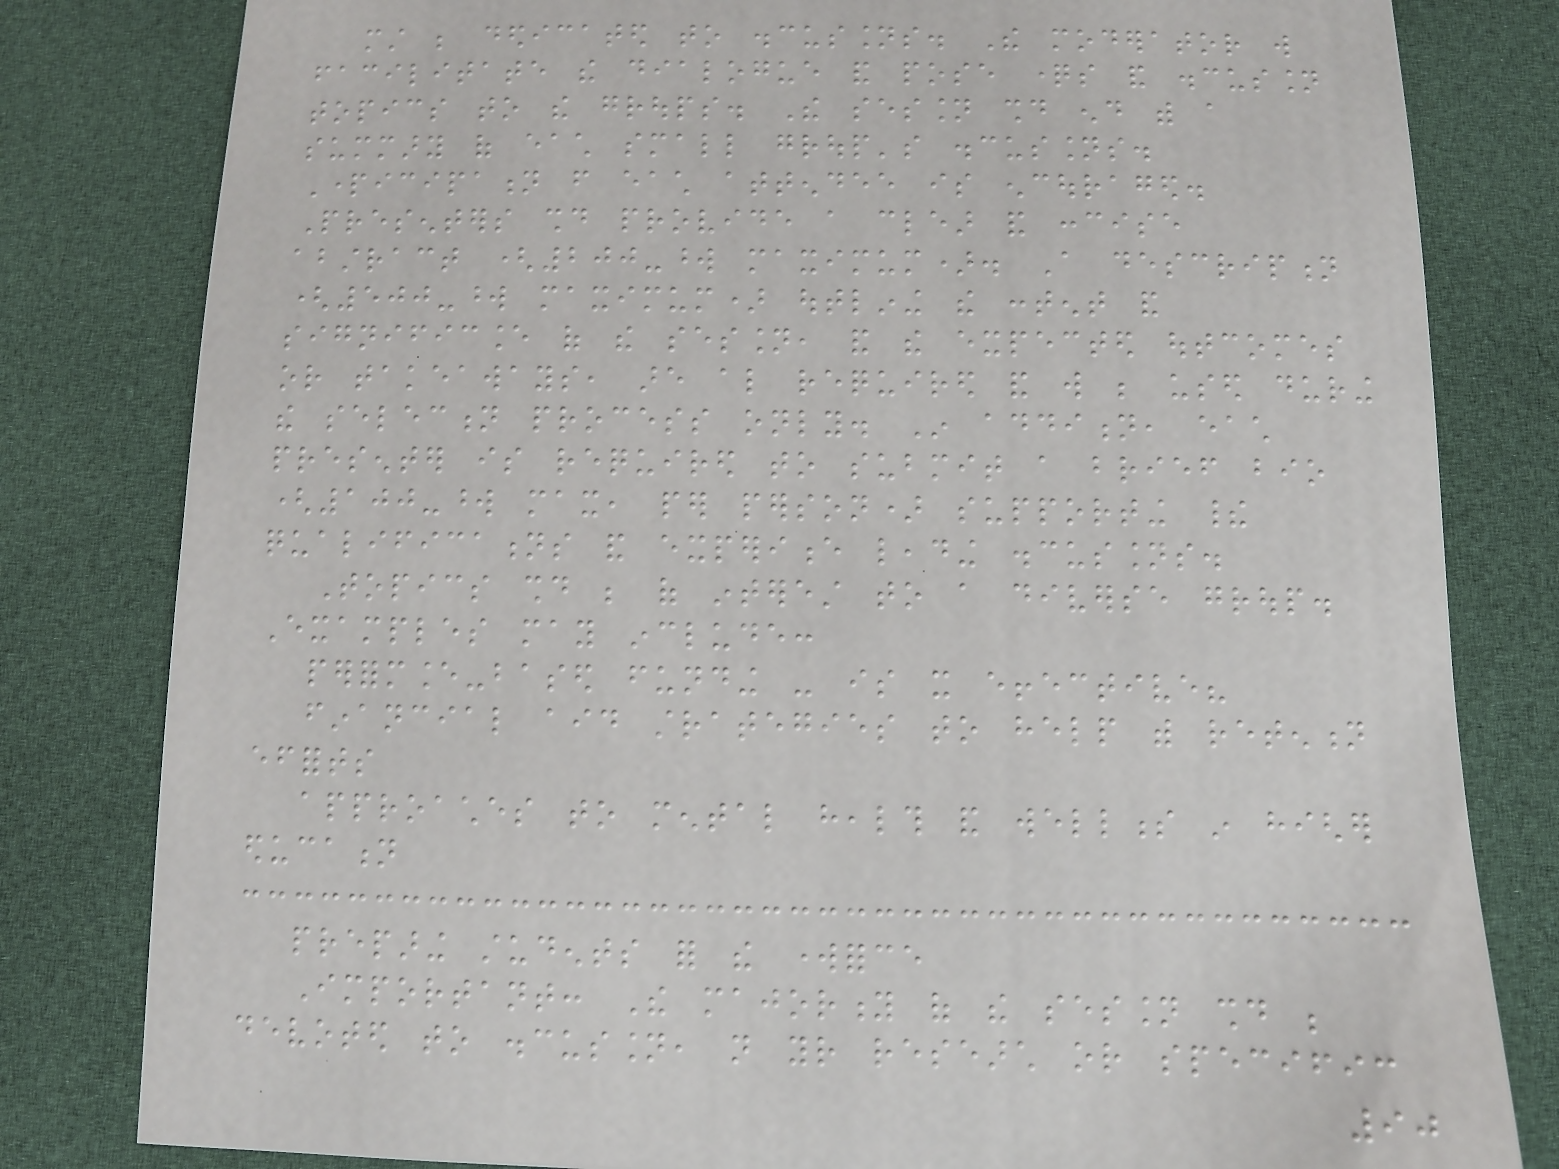must be dedicated to discussions. The moderator will
facilitate the dialogue and pose questions and discussion
topics to the groups. The session should end with a
summary of each small group's discussions.
Participation from each attendee is encouraged.
Presenters should provide a clear and concise
abstract (200-word maximum). A description
(500-word maximum) outlining the content and
significance of the session, and the expected outcomes
or takeaways, are also required and will be used during
the selection process only. In addition, each
presenter is required to submit a brief bio
(100-word max, per person) supporting their
qualifications and experience leading discussions.
Topics should be of interest to a diverse group.
Examples may include:
performance-based funding - is it effective?
financial aid strategies to help with retention
efforts
approaches to mental health and wellness in higher
education
preparing students for the workforce
Important: The majority of the session should be
devoted to discussion, not your research or specific
90
